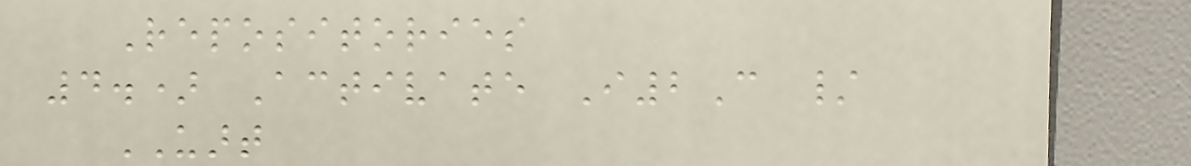Repositories
4.) Activate I2C /
UART
